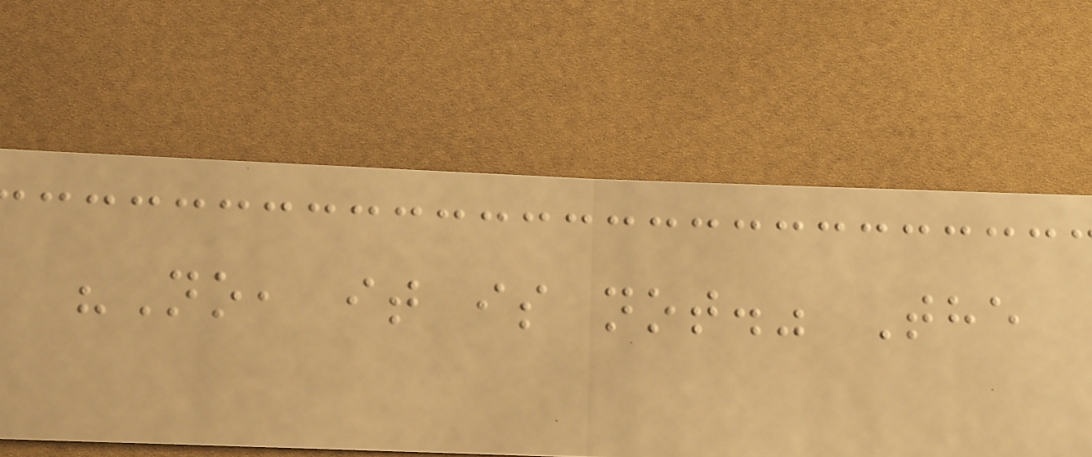"No, it is not." The
